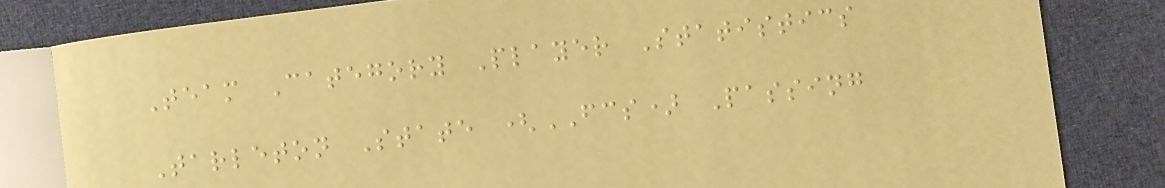Team Category Player Statistics
Tarleton State (FCS) Passing
